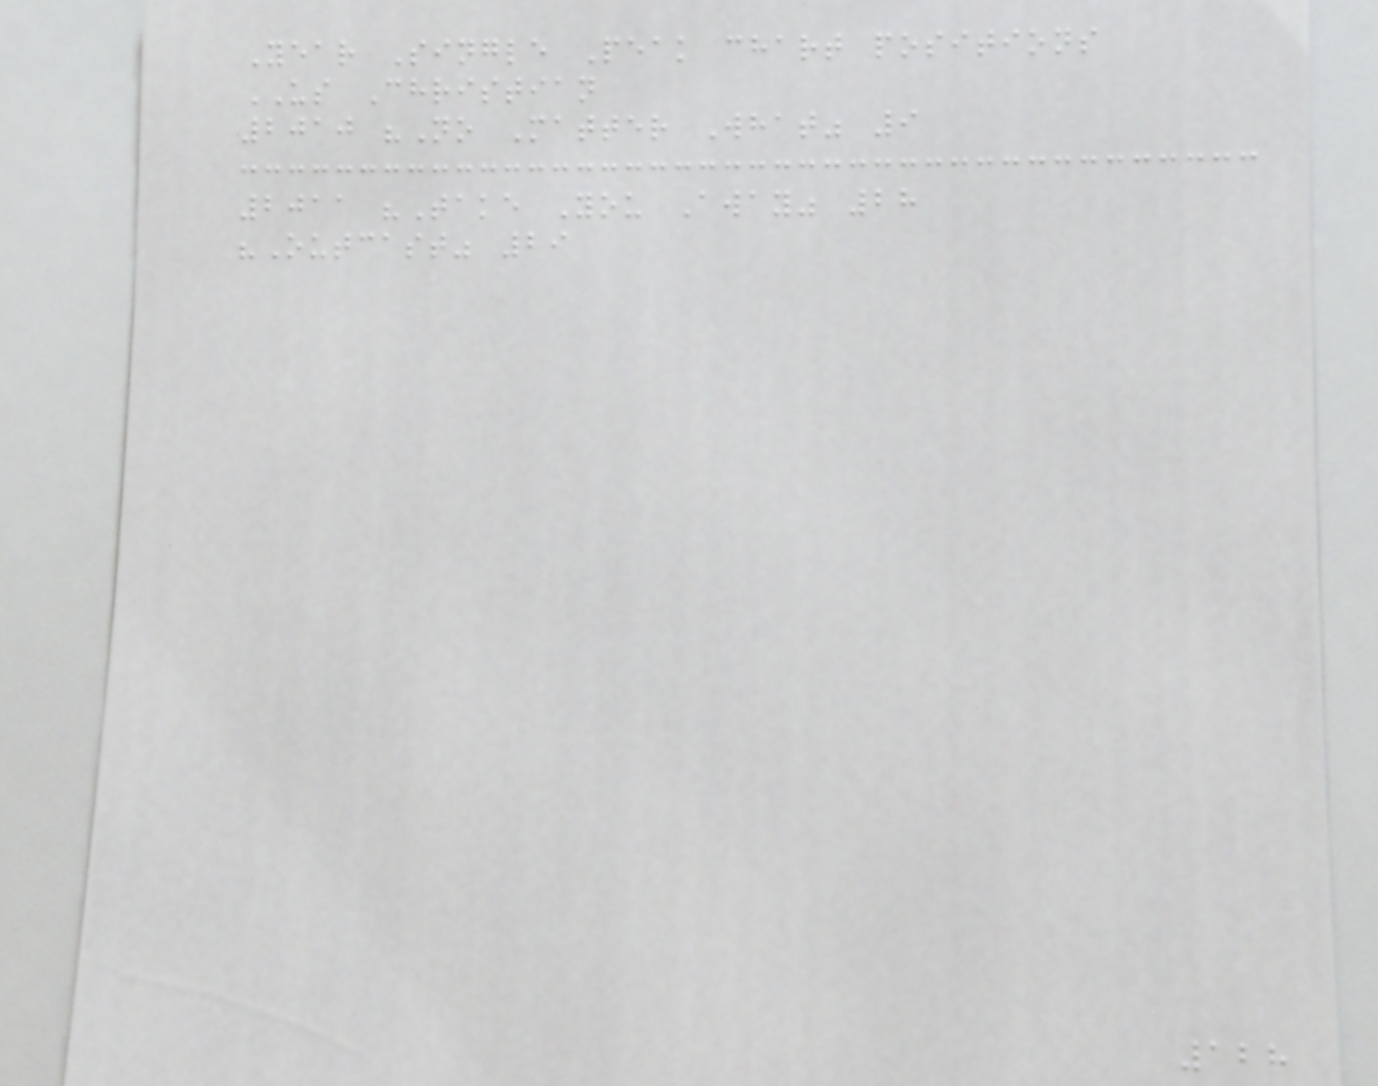Year Single Peak chart positions
US Christian
2010 "No Matter What" 9
2011 "Take You Away" 28
"Outcast" 29
128
